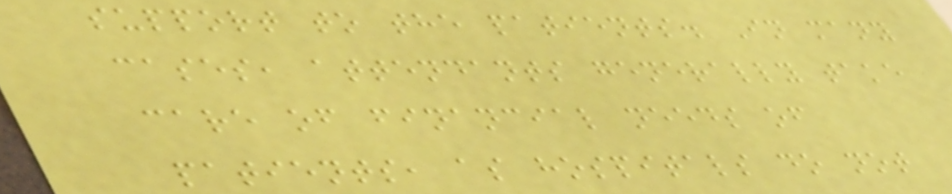support to the patients. In many
cases, attendants generally take
care of financial needs of
patients, as hospitals do not
